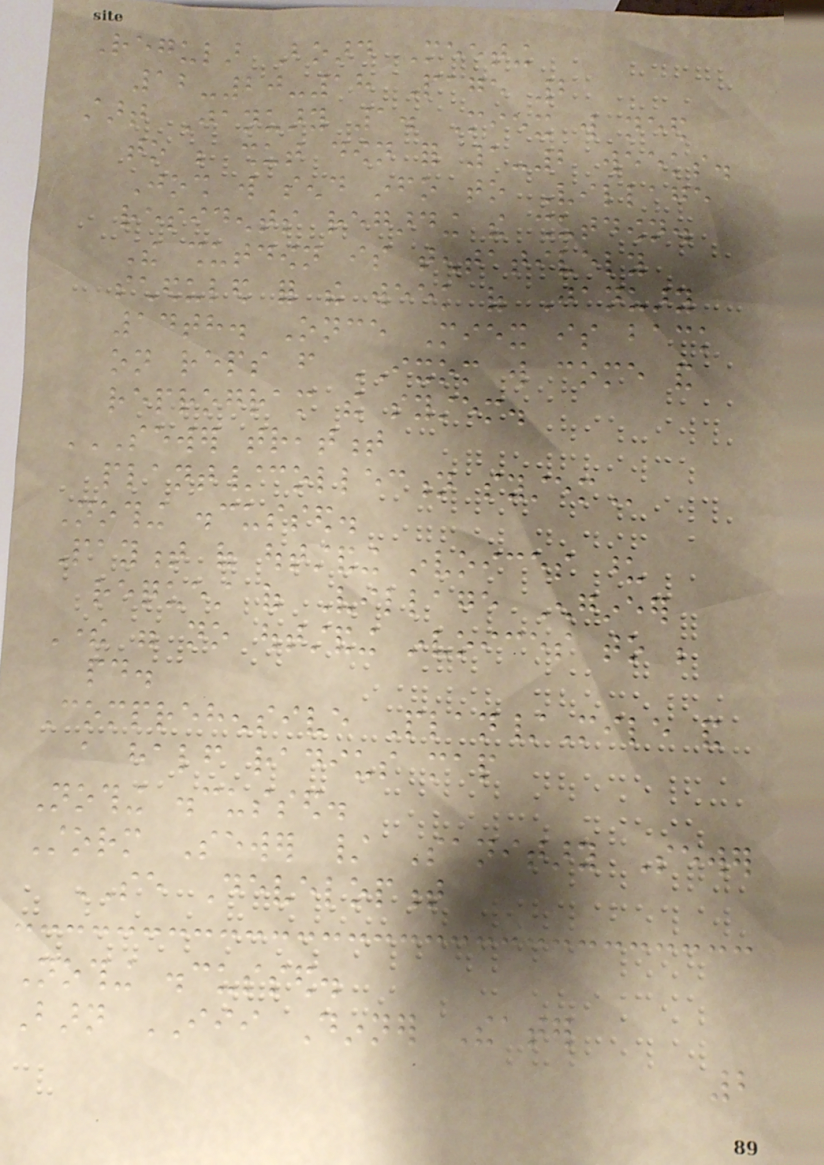Regular Board Meeting
12-20-18 Page 2
start January 1. Miex will need
to be shut down for 1-2 weeks.
Josh will send info to Village
residents regarding the shutdown.
The shutdown is tentatively
scheduled for the week of January
14th. Once Miex is back
on reps from IXOM will come and
reprogram the system.
SEWER TREATMENT
PLANT/COLLECTION SYSTEM
Nothing discussed.
Payment of outstanding invoices upon
request of Village Engineer
There were no outstanding invoices to be
paid.
Comprehensive Plan/Mile and
a half radius map
Nothing discussed.
Storm Sewer / Sanitary Sewer
SE Development
Nothing discussed.
Barn III Dinner Theater
2
